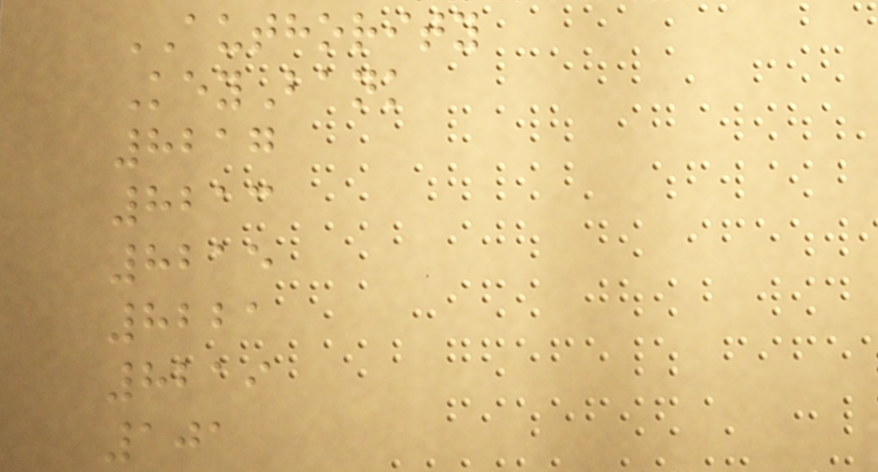AUTHORITY
KeyBank
8217
8213
8215
8221
8219
101
